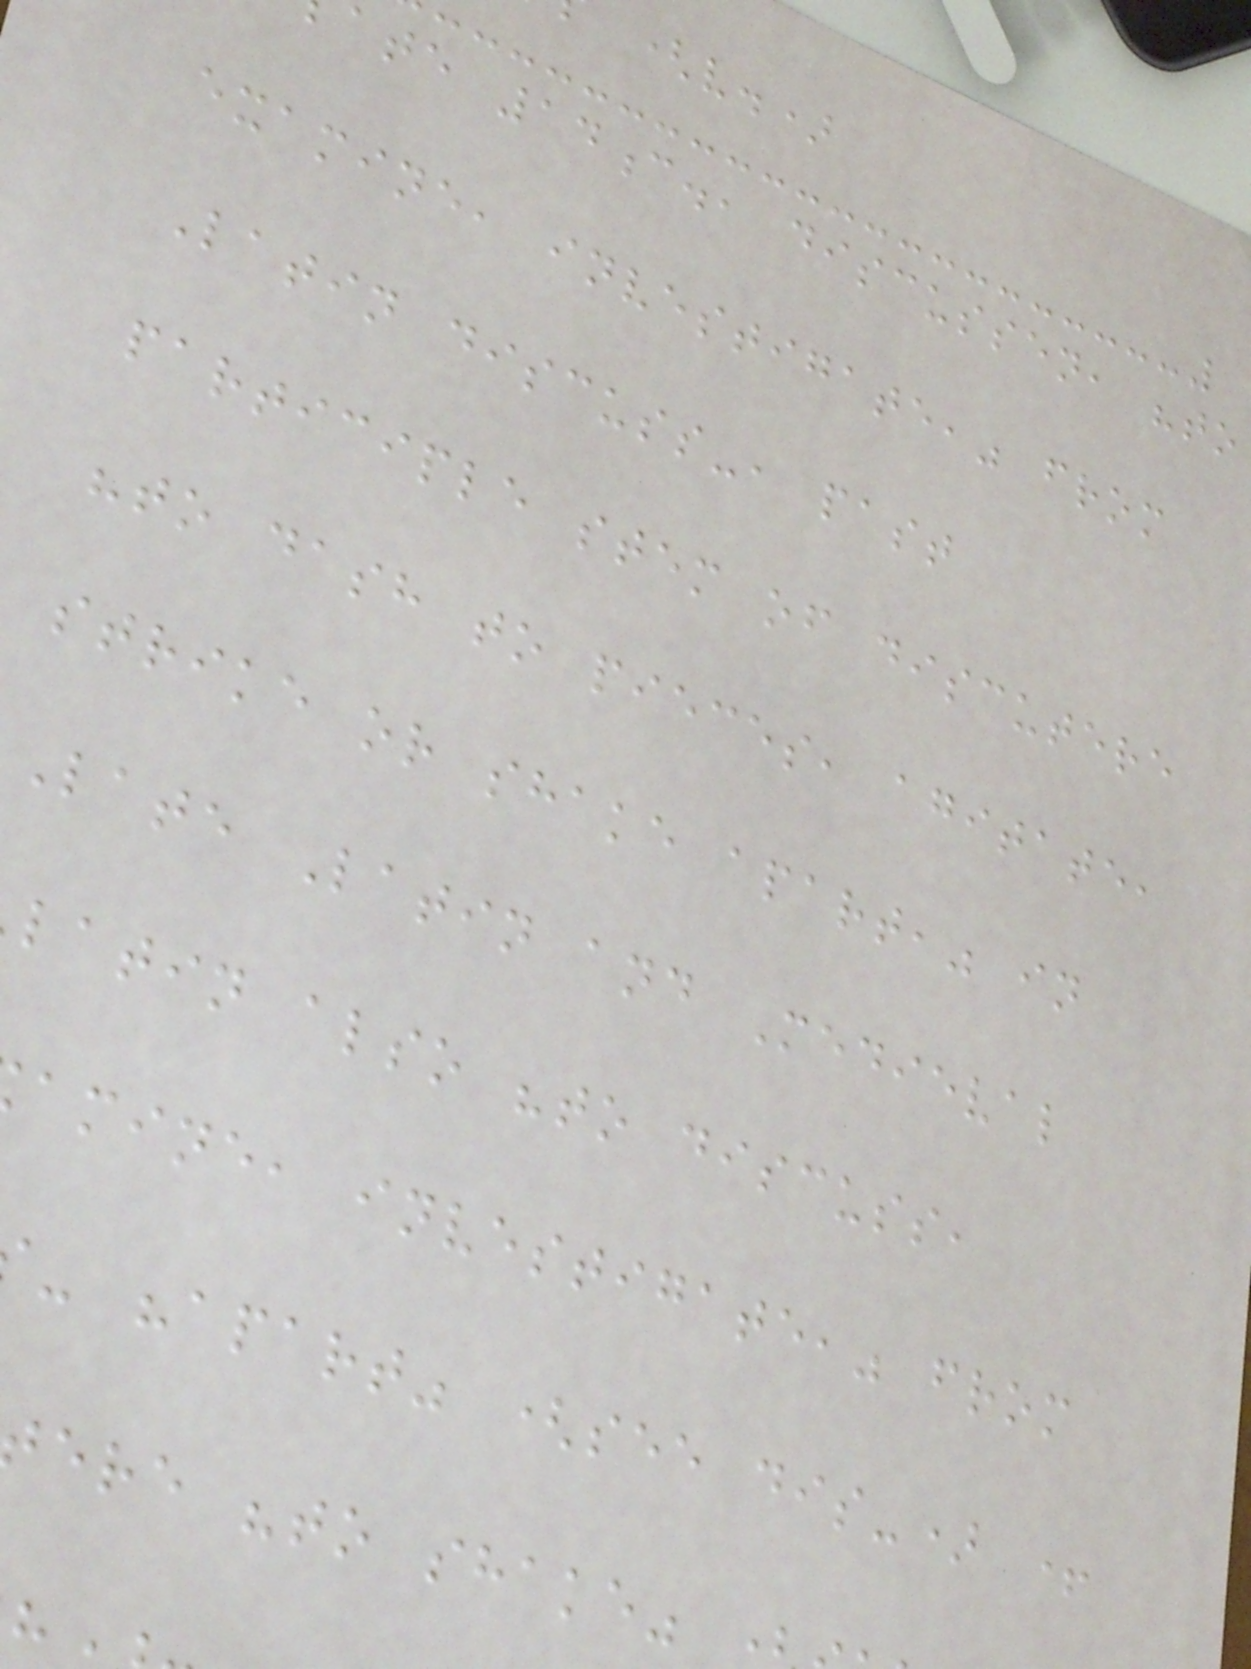(v.)
ate 14c., discussen, "to
examine, investigate," from
Latin discuss-, past
participle stem of discutere
"to dash to pieces, agitate,
strike or shake apart," in
Late Latin and Medieval
latin also "to discuss,
amine, investigate," from
- "apart" (see dis-) +
ere "to shake"
